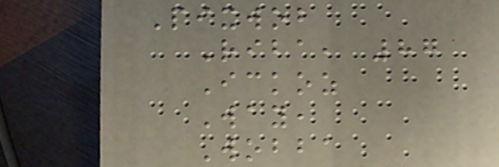Pixwob
Riba, 87
Ickoz
Way,
Wobba
